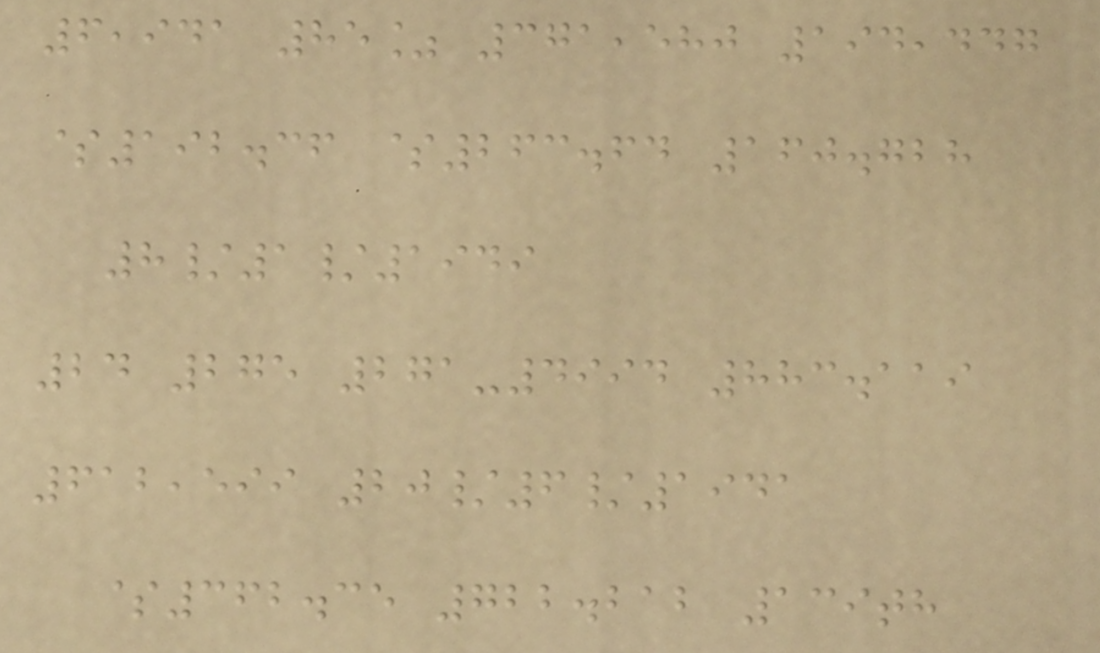6,941 85% 371,580 194,447
$192.36 $263.64 160.728
8/1/1949
24 275 271-4994 883.119
612,599 20/6/1941
$362.35 722.212 139th
